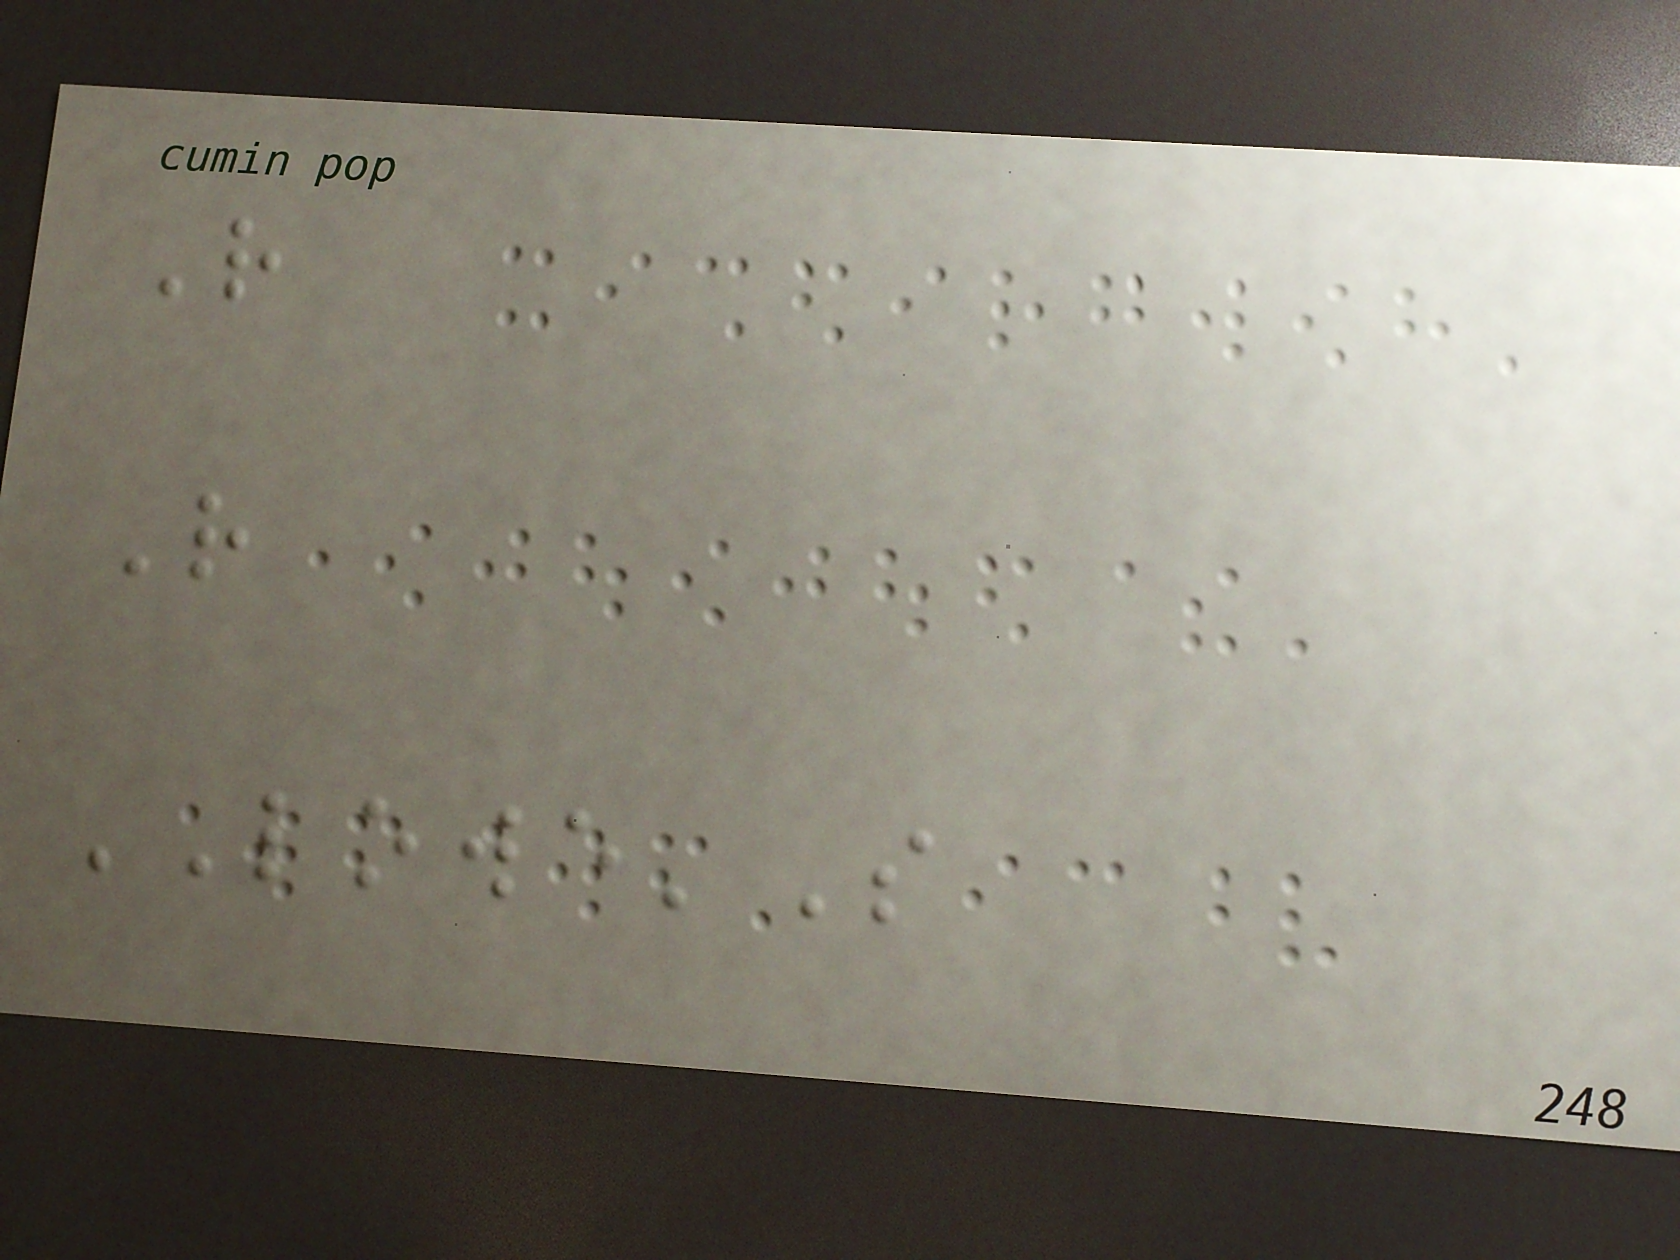R
R
LOWE'S
